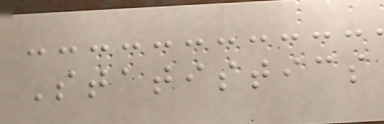Statistics
